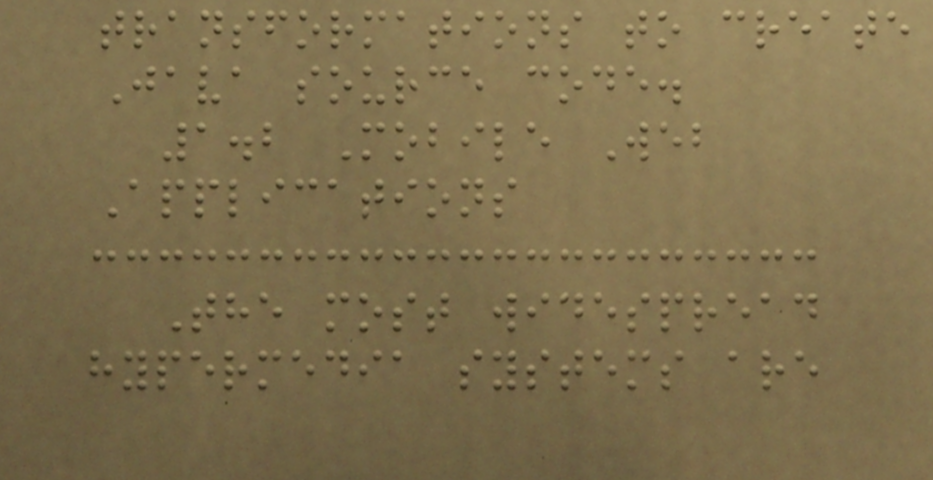transformations to create
Java source code.
1.2 Mobile Web
Applications
The most widespread
hypermedia systems are
